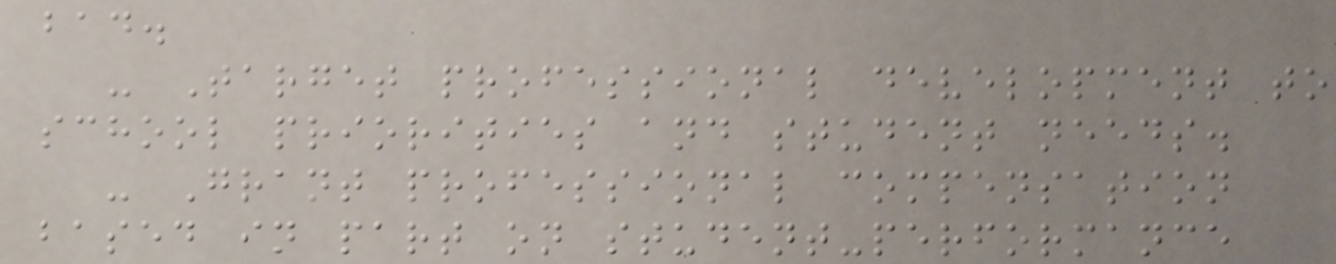bad.
- Target professional development to
school priorities and student needs.
- Grant professional compensation
based in part on student-performance
